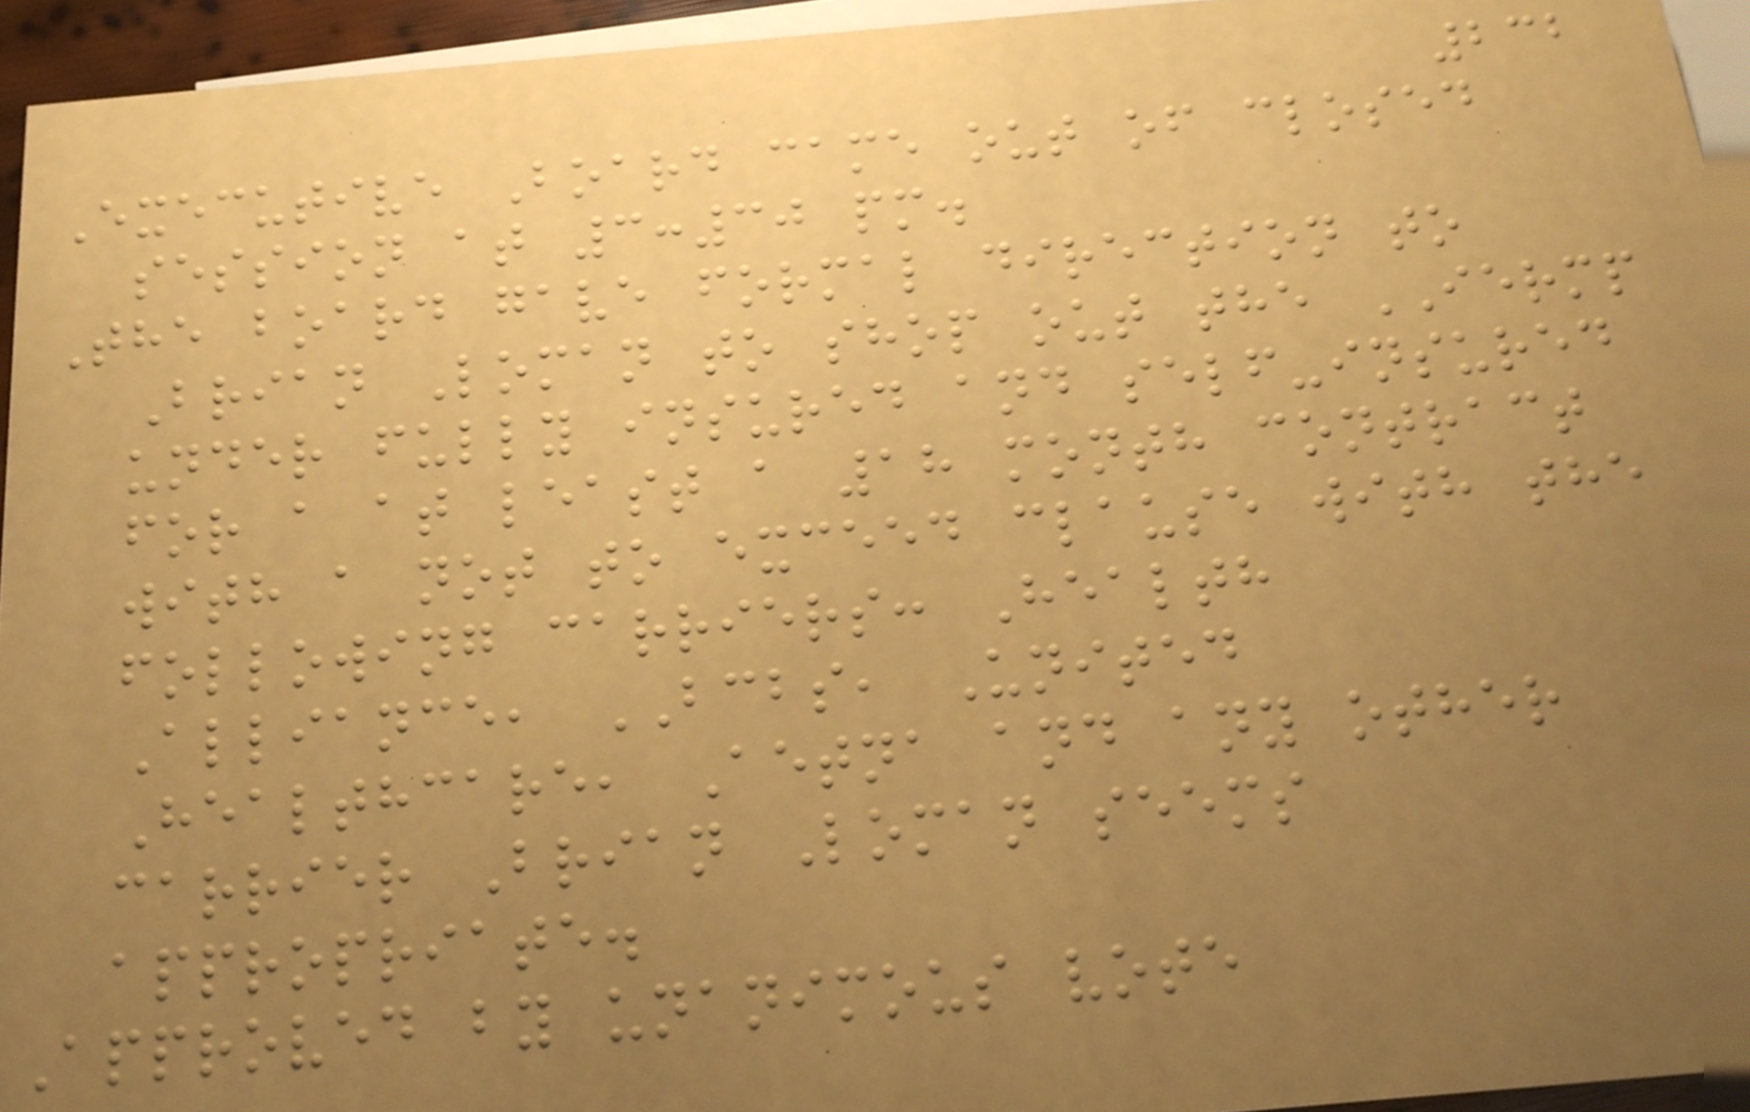232
Executive Board came out of closed
session at 3:30 pm.
The board gave formal direction to
Brian Loman to shop out the IERMP
under fully insured and self-insured
for a at least a 18 month contract
with a not to exceed clause with the
following carriers: Health
Alliance, BCBS, United
Healthcare, Aetna and any other
carrier Brian Loman seems
appropriate.
Approved by unanimous vote
